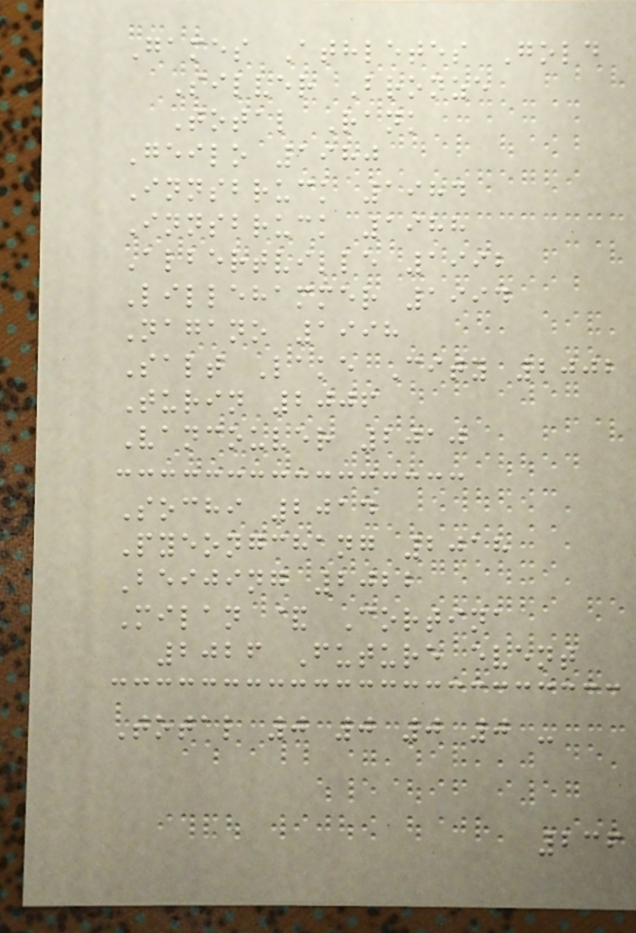Games Athletes Gold
Silver Bronze
Total Rank
Geilo 1980
Innsbruck 1984
Innsbruck 1988
Albertville 1992
Lillehammer 1994
Nagano 1998
Salt Lake City 2002
Turin 2006
Vancouver 2010
Sochi 2014
Pyeongchang 2018
Beijing 2022
Milan & Cortina
2026 Future event
Total 0 0 0 0 -
236
